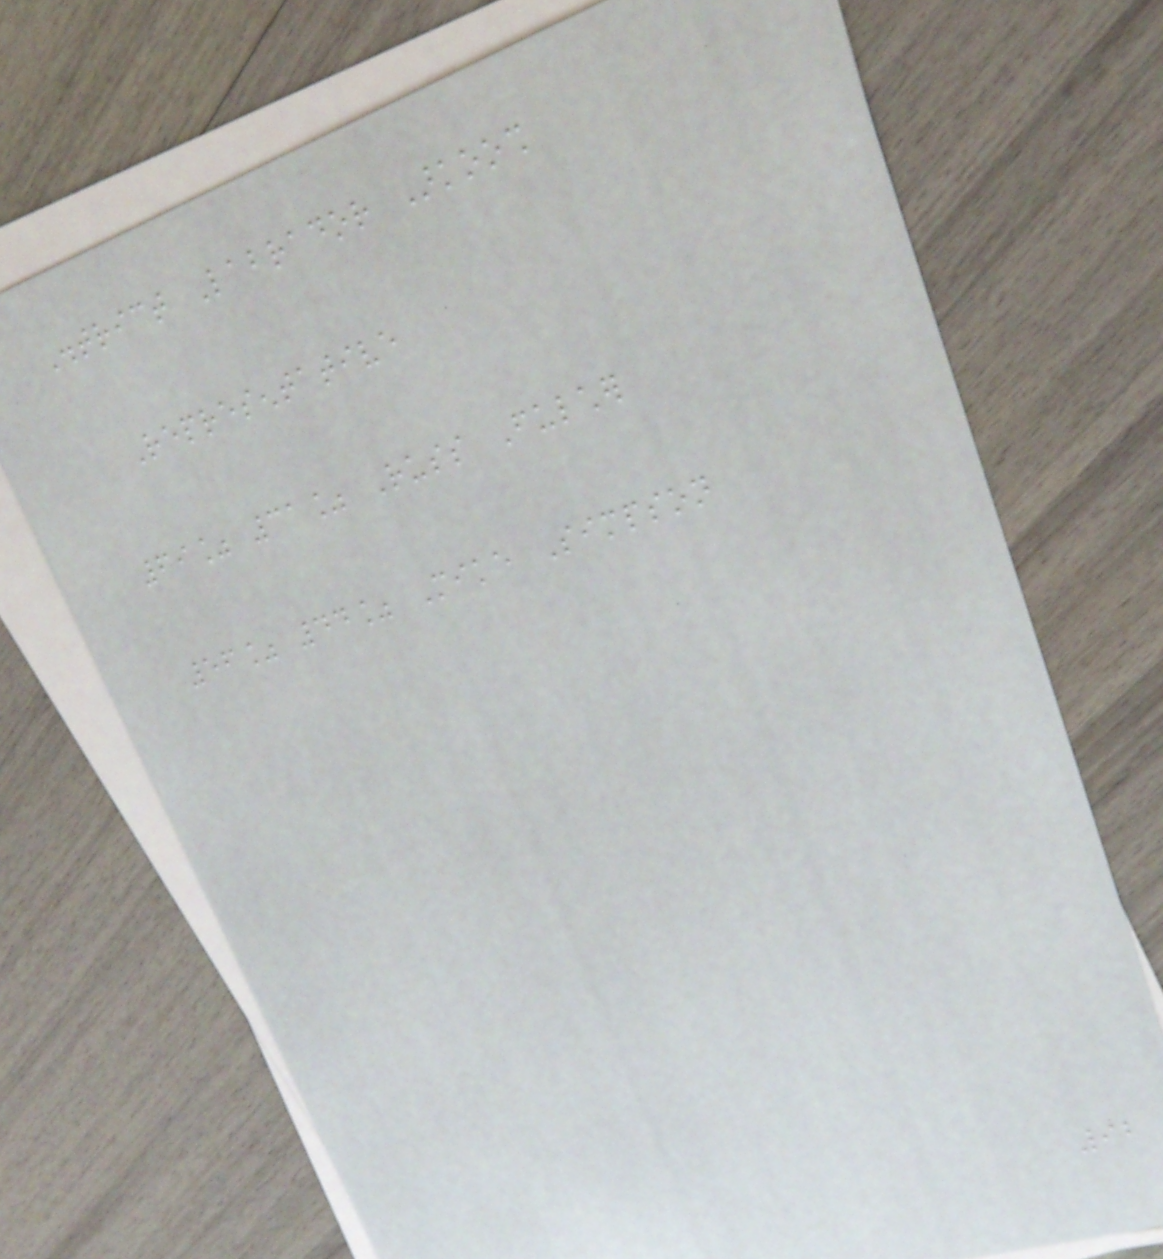District Labrador Arkoosh
Representative
69% 31% Russ Fulcher
56% 44% Mike Simpson
92
